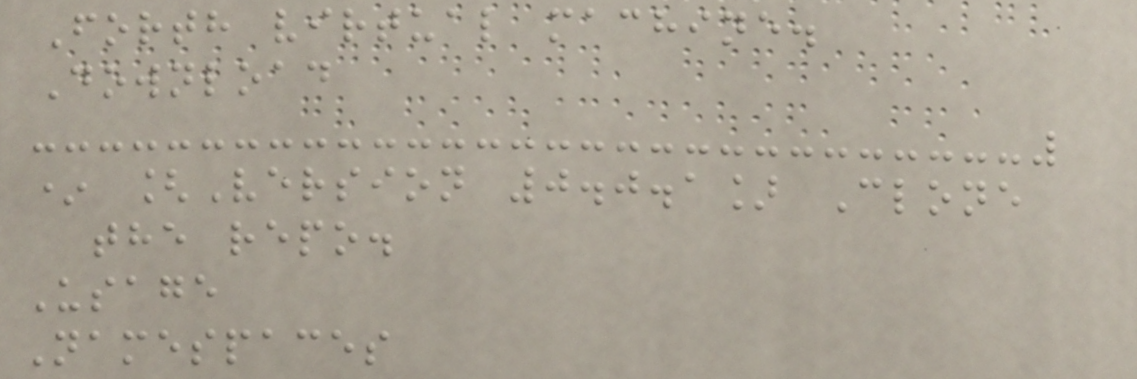Forth virtual machine.
Download
* [Version 0.0.1] Clone
the repo.
Usage
Namespaces
